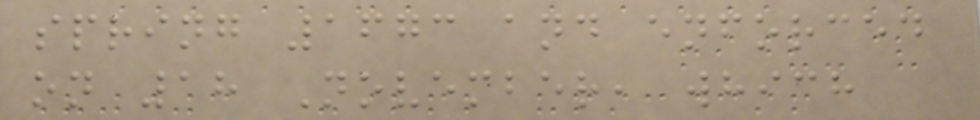spring 1673 and enforced
on 18 November, which
